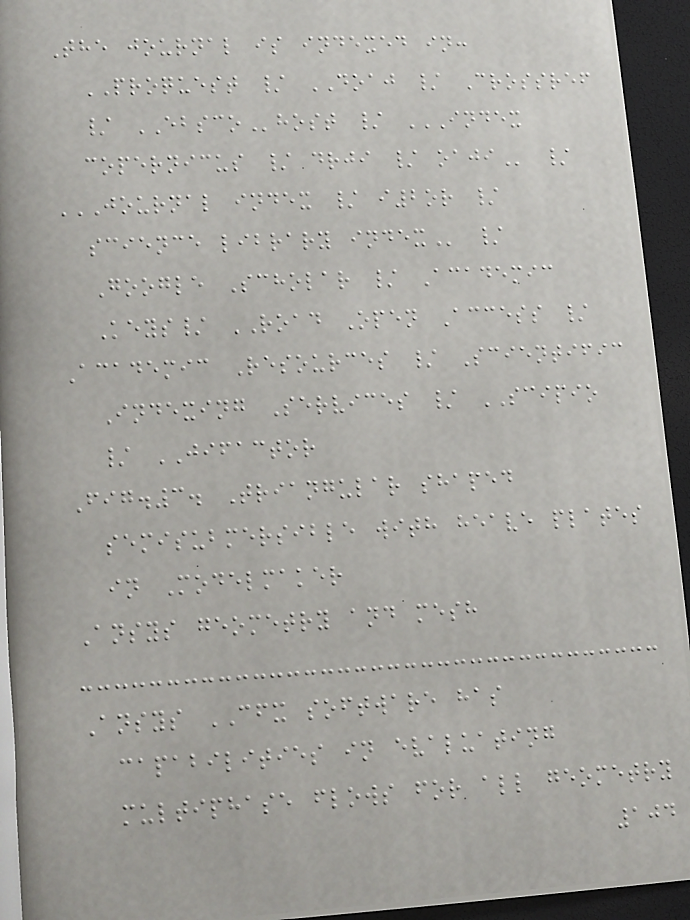The journal is indexed in:
PROQUEST / DOAJ / Crossref
/ EBSCOhost / INDEX
COPERNICUS / DRJI / OAJI /
JOURNAL INDEX / I2OR /
SCIENCE LIBRARY INDEX /
Google Scholar / Academic
Keys/ ROAD Open Access /
Academic Resources / Scientific
Indexing Services / SCIPIO
/ JIFACTOR
Fig.3. Triangular shaped
semisubmersible with heave plates
in Modelmaker
Ansys geometry and mesh
Ansys CFX software has
capabilities in evaluating
multiphase flows for all geometry
104
